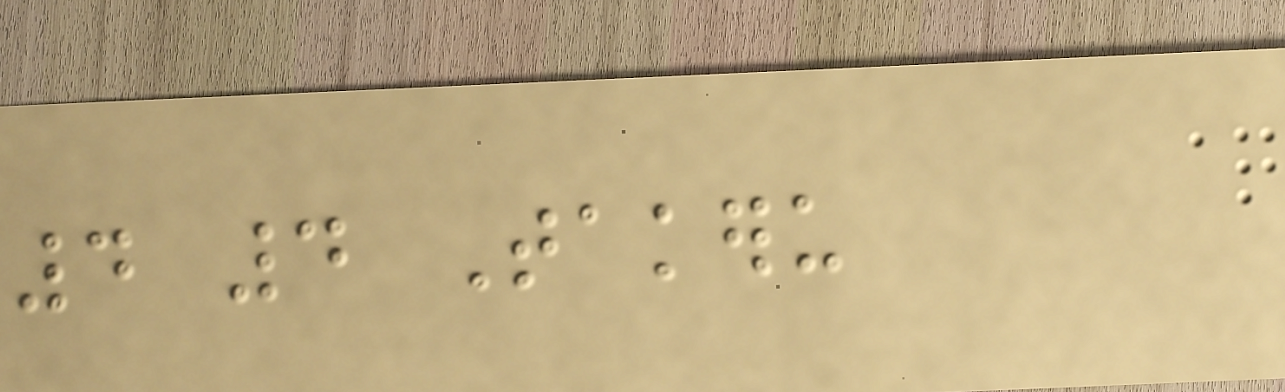4 4 Takeru
